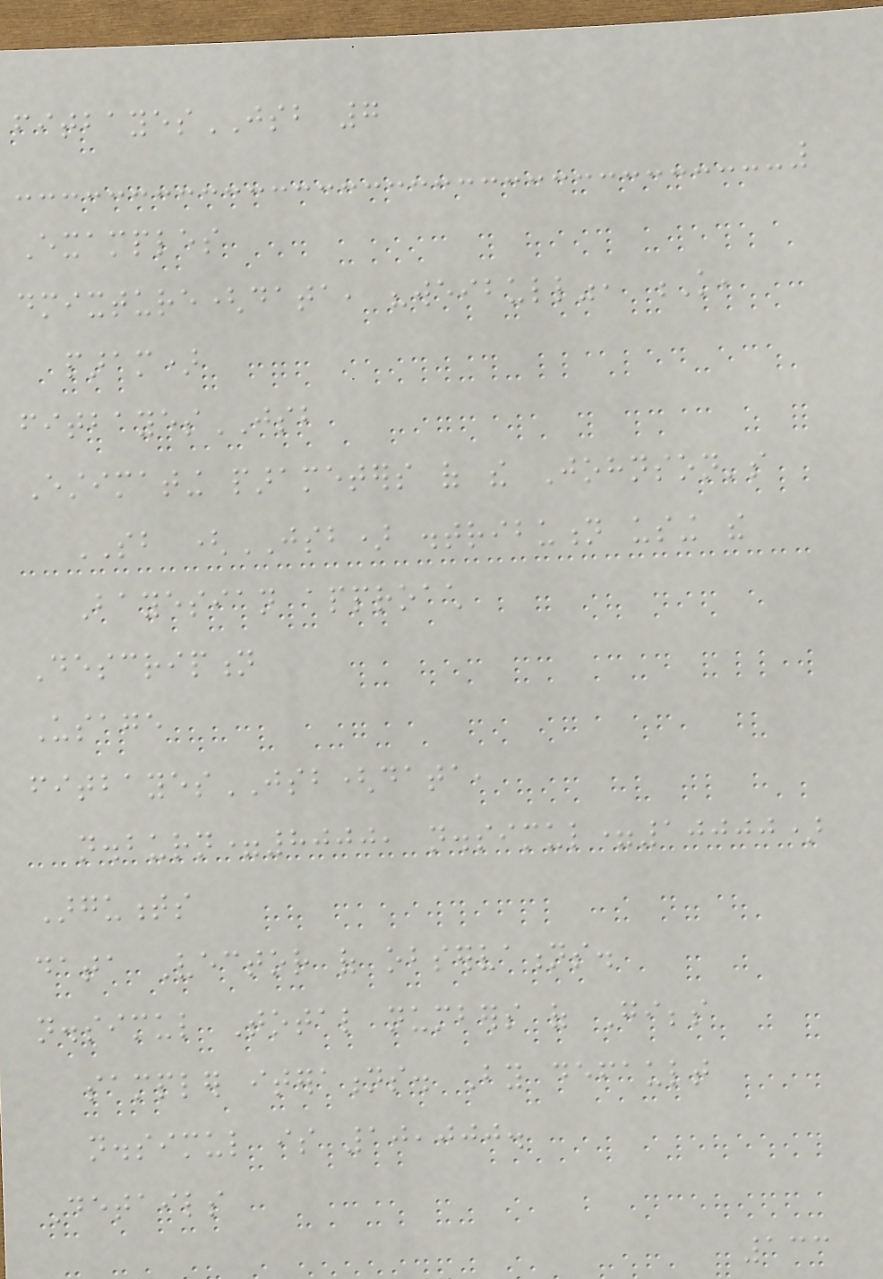fitbayesJSB 7
Examples
dmixture(data, "weibull", K,
param)
fitbayesJSB
Estimating parameters of the Johnson's
SB (JSB) distribution using the
Bayesian approach
Description
Usage
fitbayesJSB(data,
n.burn=8000, n.simul=10000)
Arguments
data Vector of observations.
n.simul Total numbers of Gibbs
sampler iterations. By default
n.simul is 10,000.
Details
133
